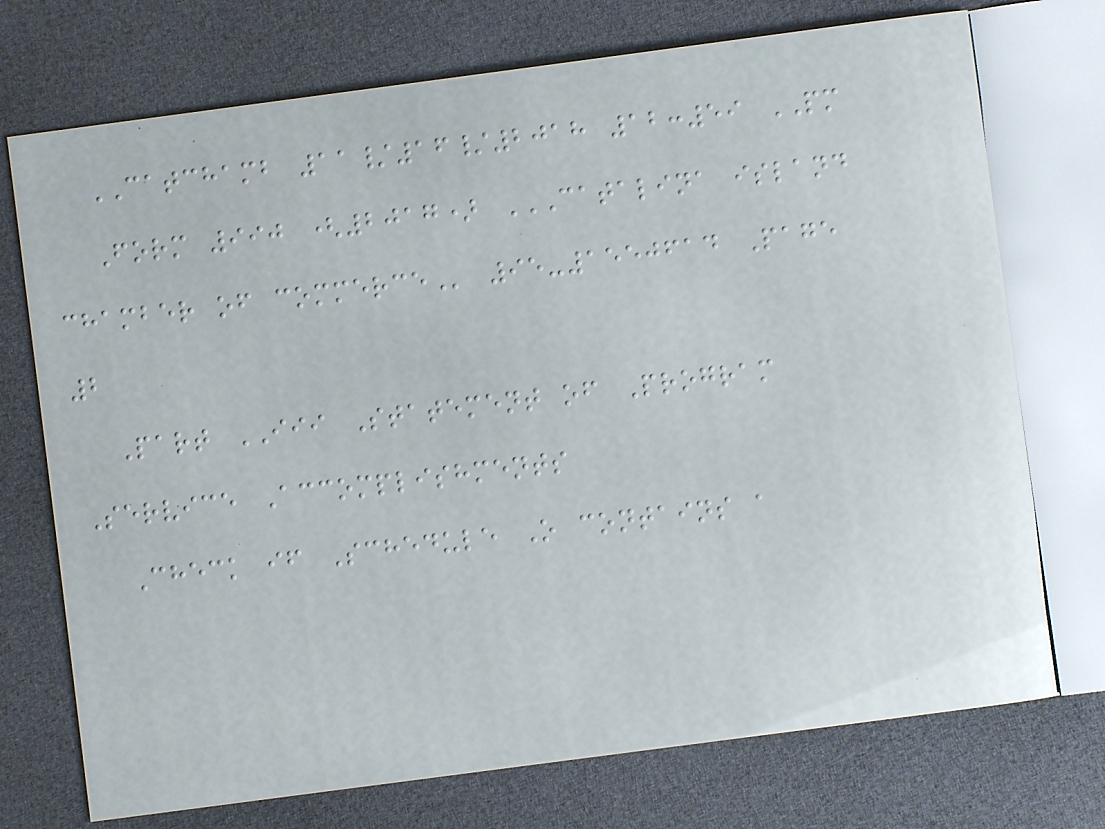CATCHAMB 11/16/2018 12:59 PM
Form 990 (2017) CATALINA ISLAND
CHAMBER OF COMMERCE 95-1550614 Page
2
Part III Statement of Program
Service Accomplishments
Check if Schedule O contains a
